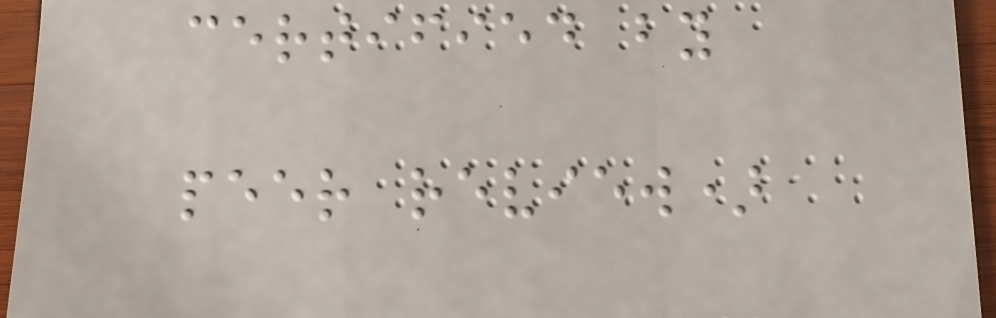certified by
peer review)
